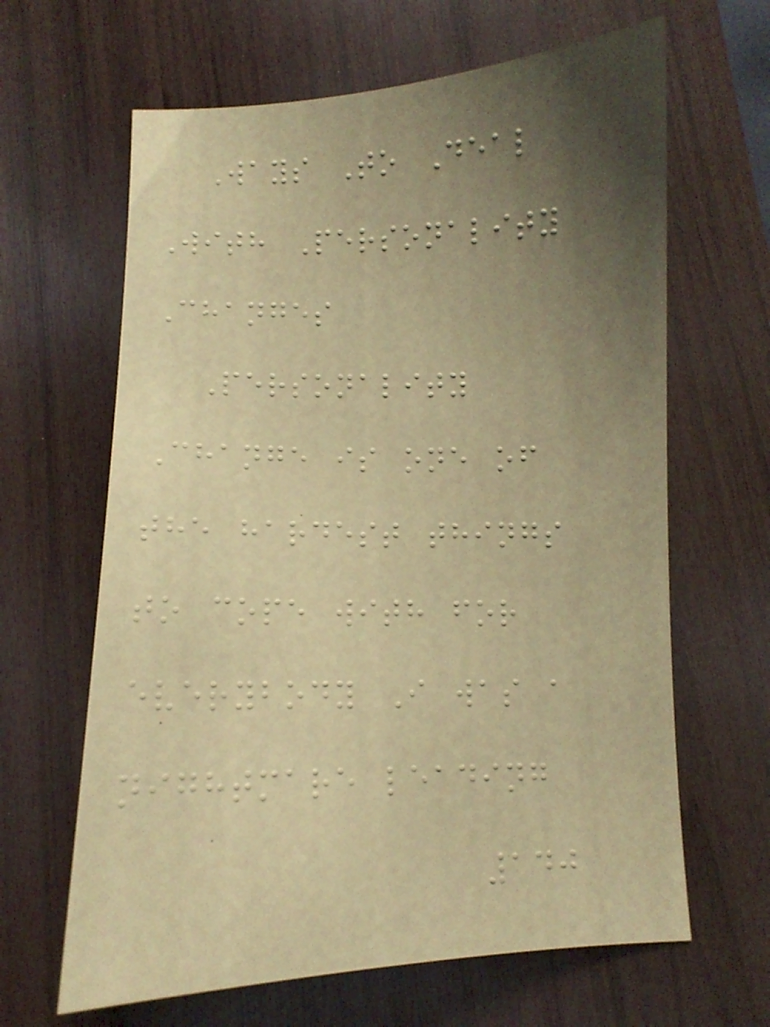Ways To Deal
With Personality
Changes
Personality
Change is one of
the hardest things
to cope with for
everybody I was a
nightmare leading
140
